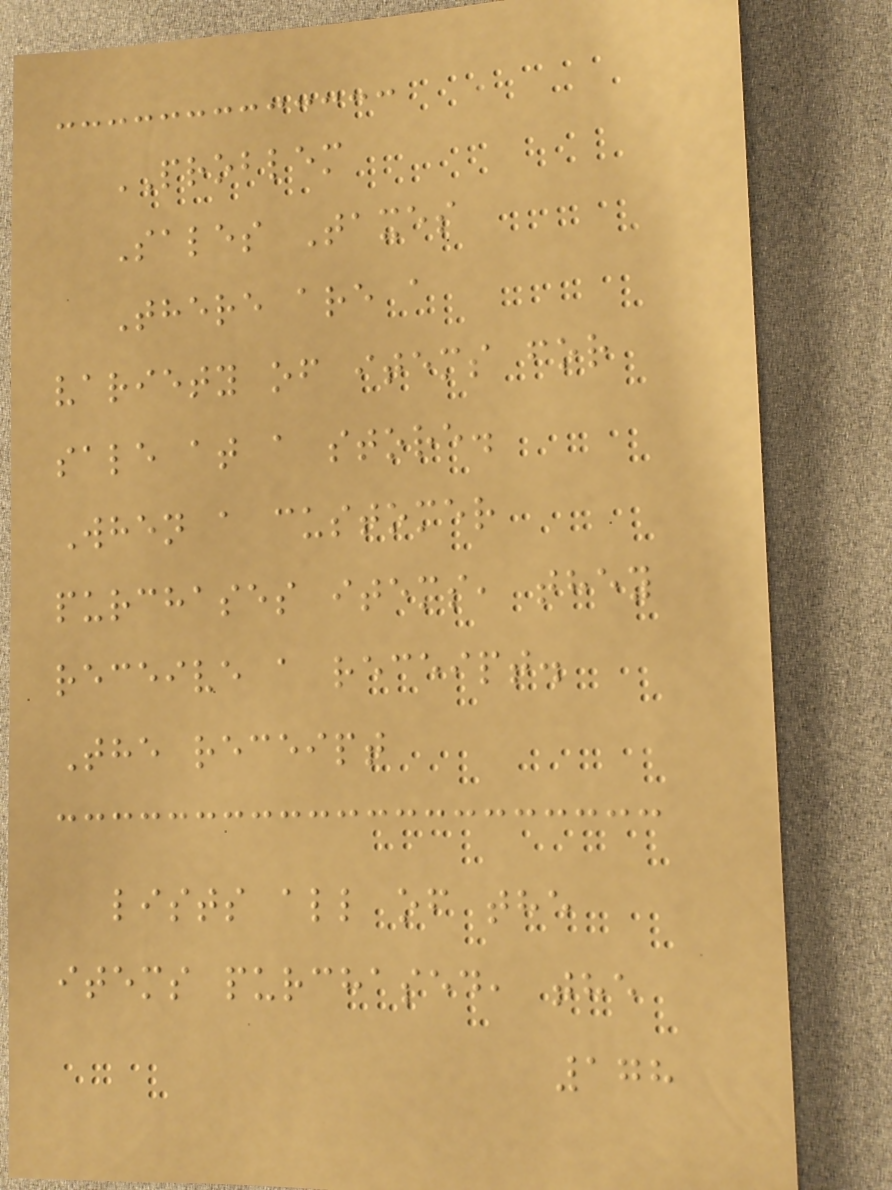PROBLEM
Sales Taxes
There are a
variety of items for
sale at a store.
When a customer
purchases items, they
receive a receipt.
The receipt
lists all of the
items purchased, the
178
